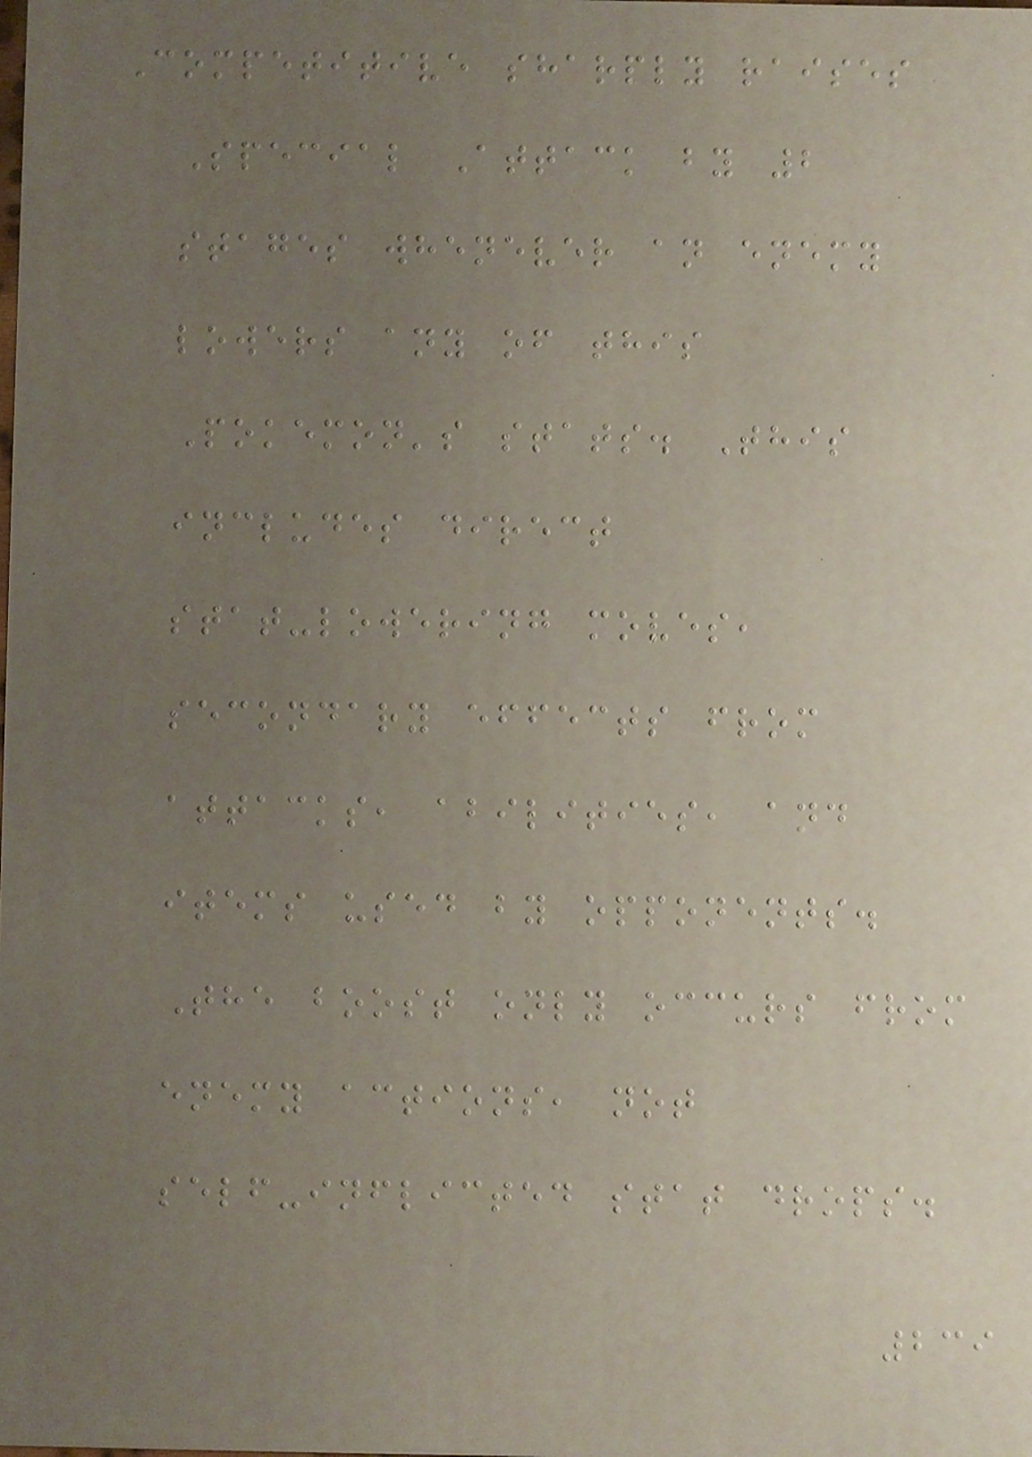Competitive sharply raises
Special Attack by 2
stages whenever an enemy
lowers any of this
Pokemon's stats. This
includes direct
stat-lowering moves,
secondary effects from
attacks, abilities, and
items used by opponents.
The boost only occurs from
enemy actions, not
self-inflicted stat drops.
239
